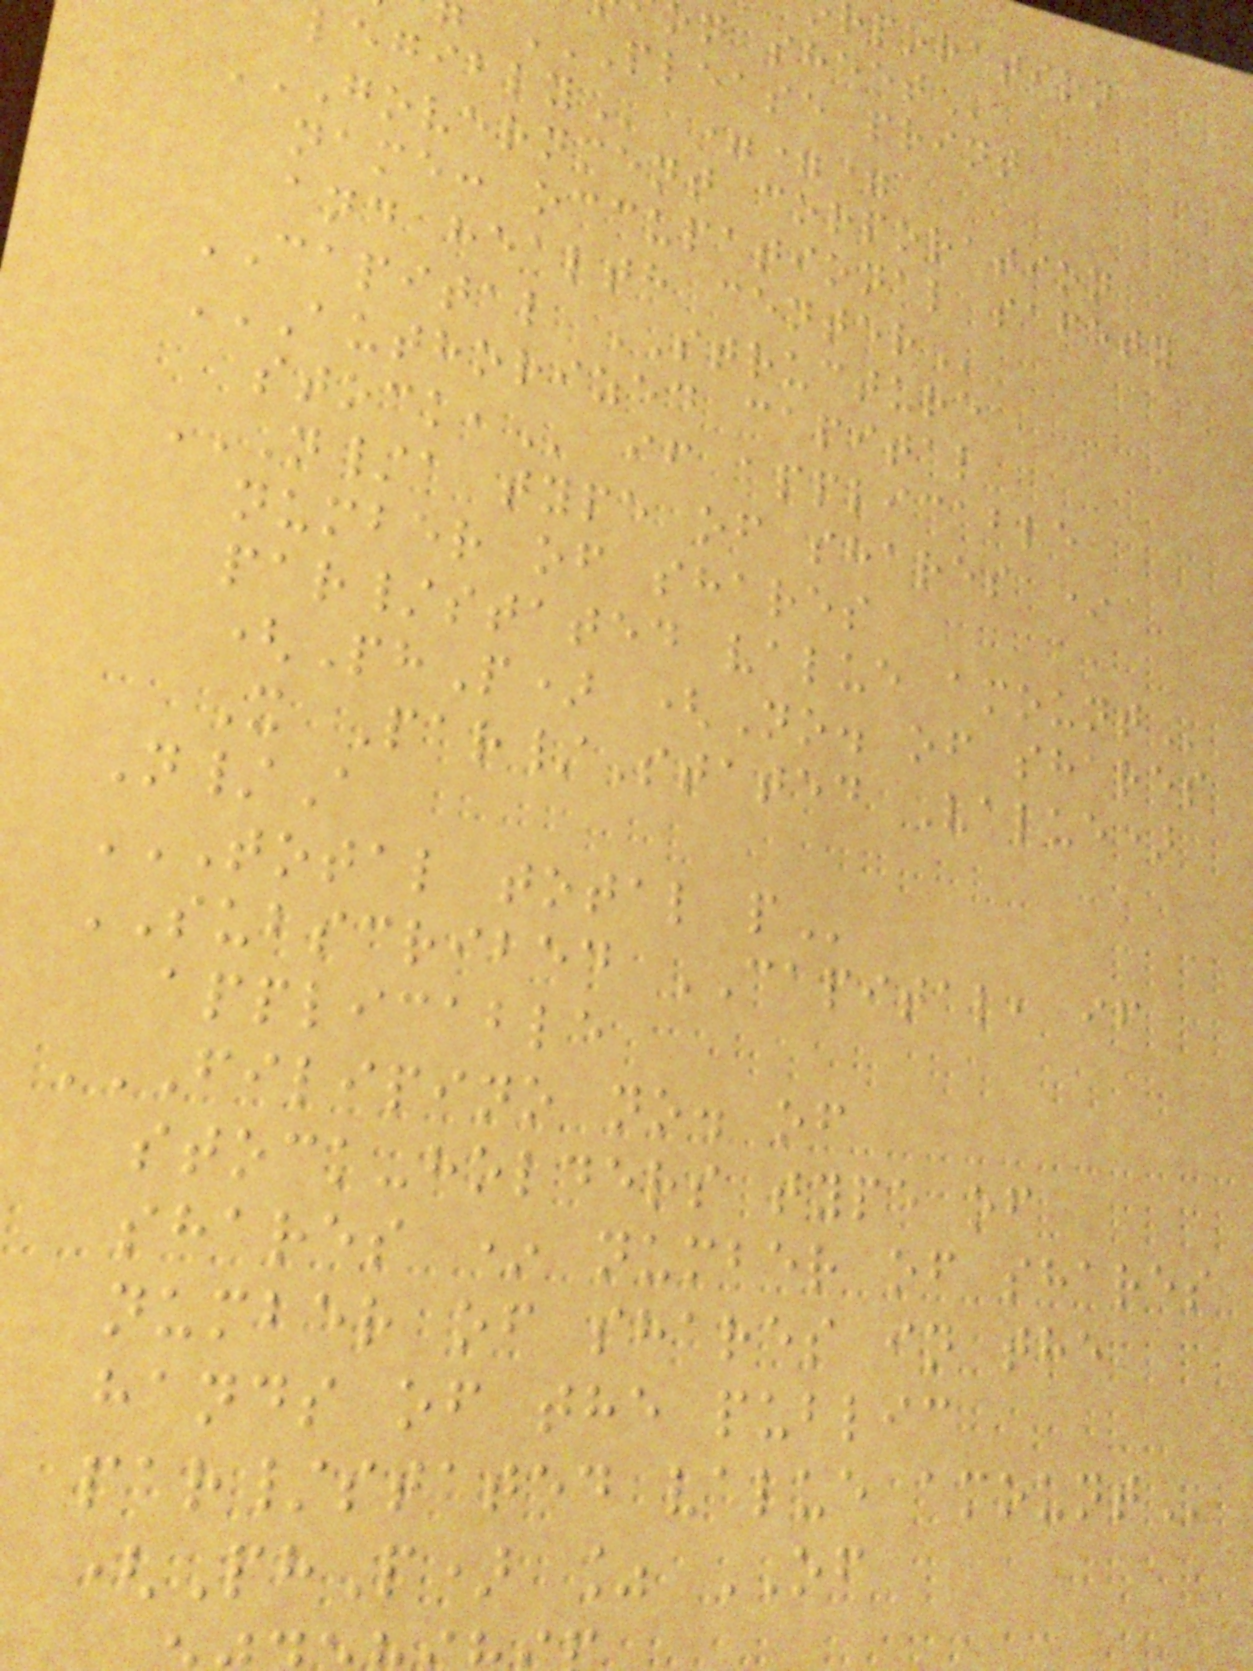rporation
===
GOVERNMENT CORPORATION
name: occupational safety
and health
CAPITAL STRUCTURE
AUTHORIZED CAPITAL
if applicable
N/A TYPE OF SHARES *
number of shares
par/stated value
(PhP) (No. of shares
X Par/Stated Value)
N/A
TOTAL TOTAL P
SUBSCRIBED CAPITAL, if
applicable
FILIPINO NO. OF
stock-holders type of
shares * number of shares
number of shares in the
hands of the public
par/stated value
(PhP) % OF
